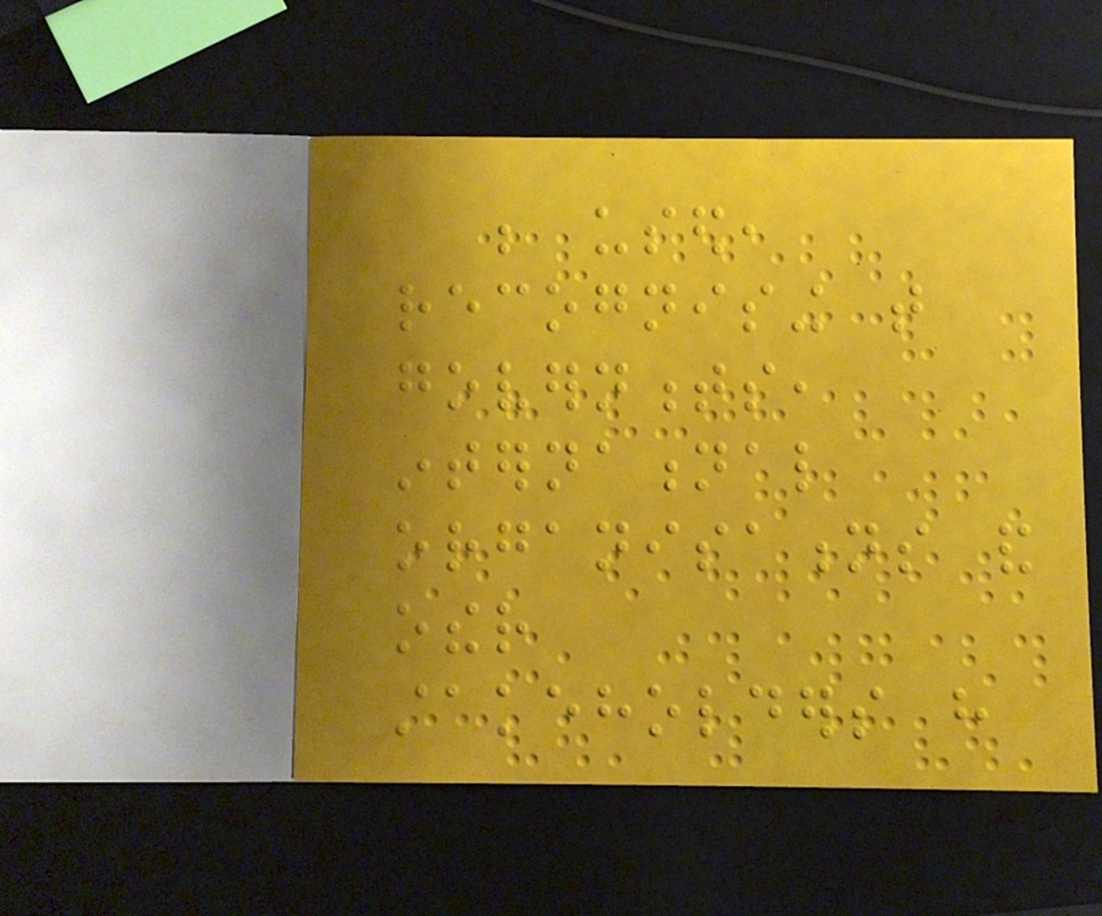be used,
recognising that
governments,
international
organisations and
other
stakeholders have
